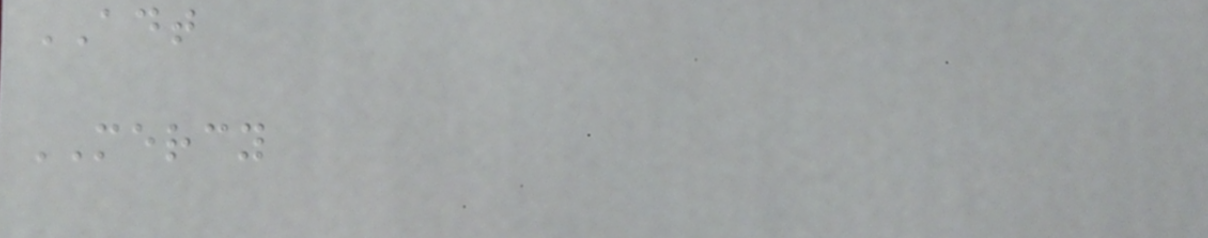ADT
MERCY
